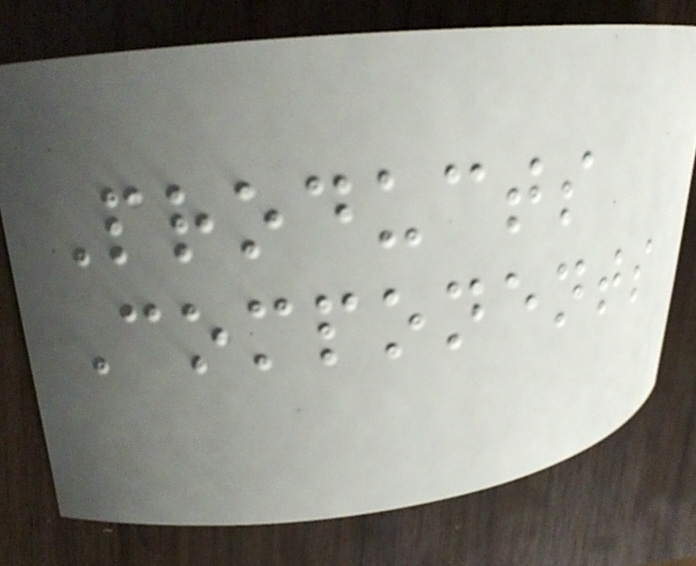Products
Components
